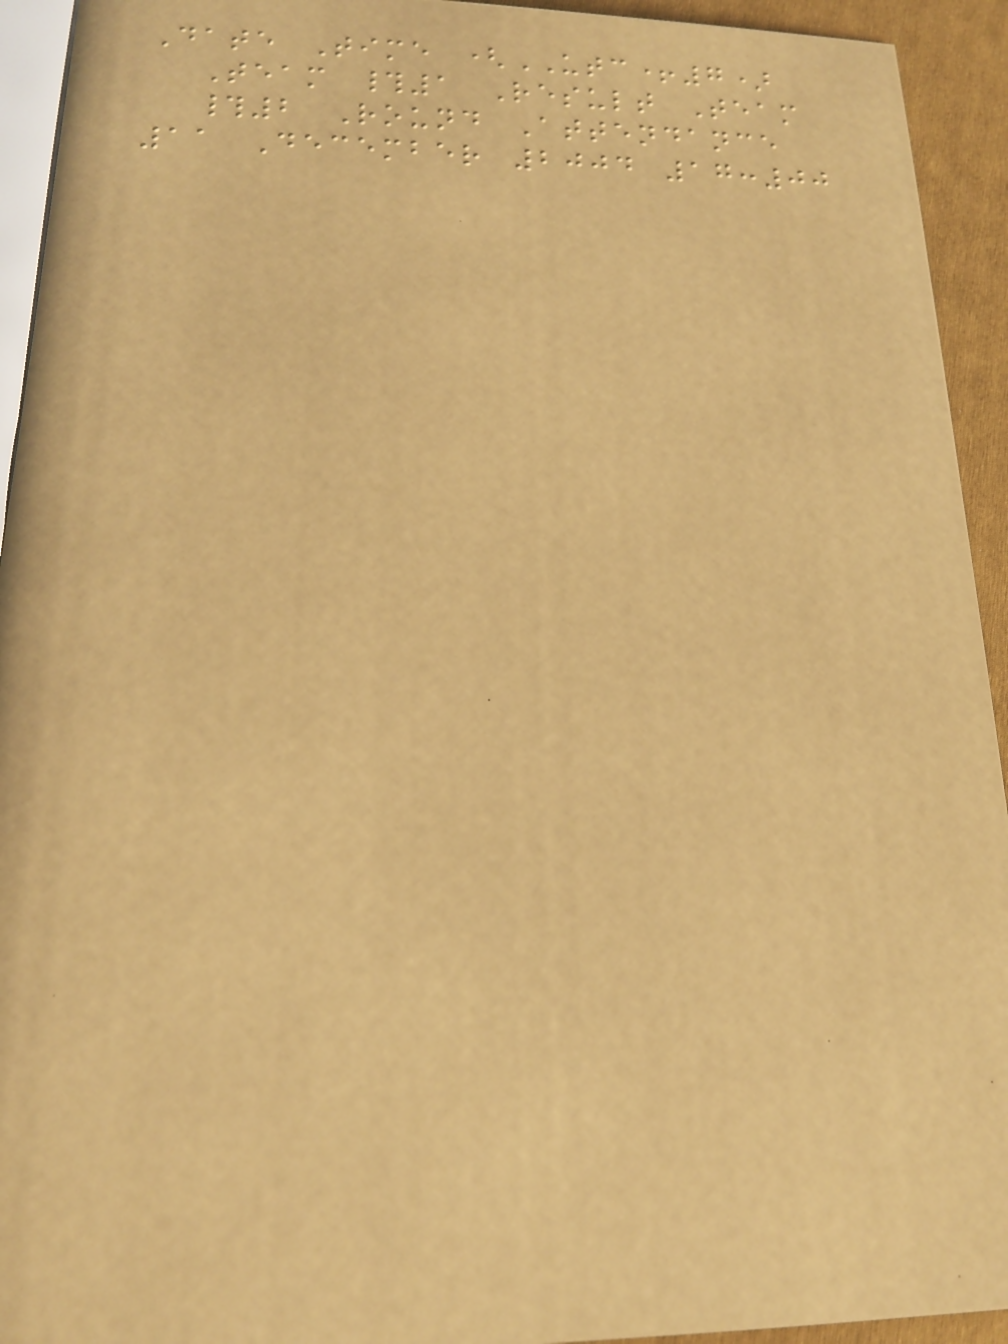Date Time (UTC+7)
Team #1 Result Team
#2 Round Attendance
11 December 2004 17:00
